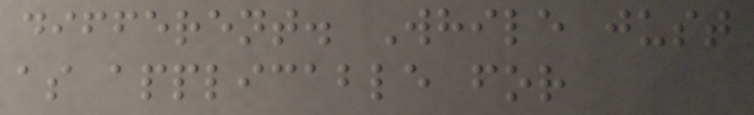different. While just
as applicable for
